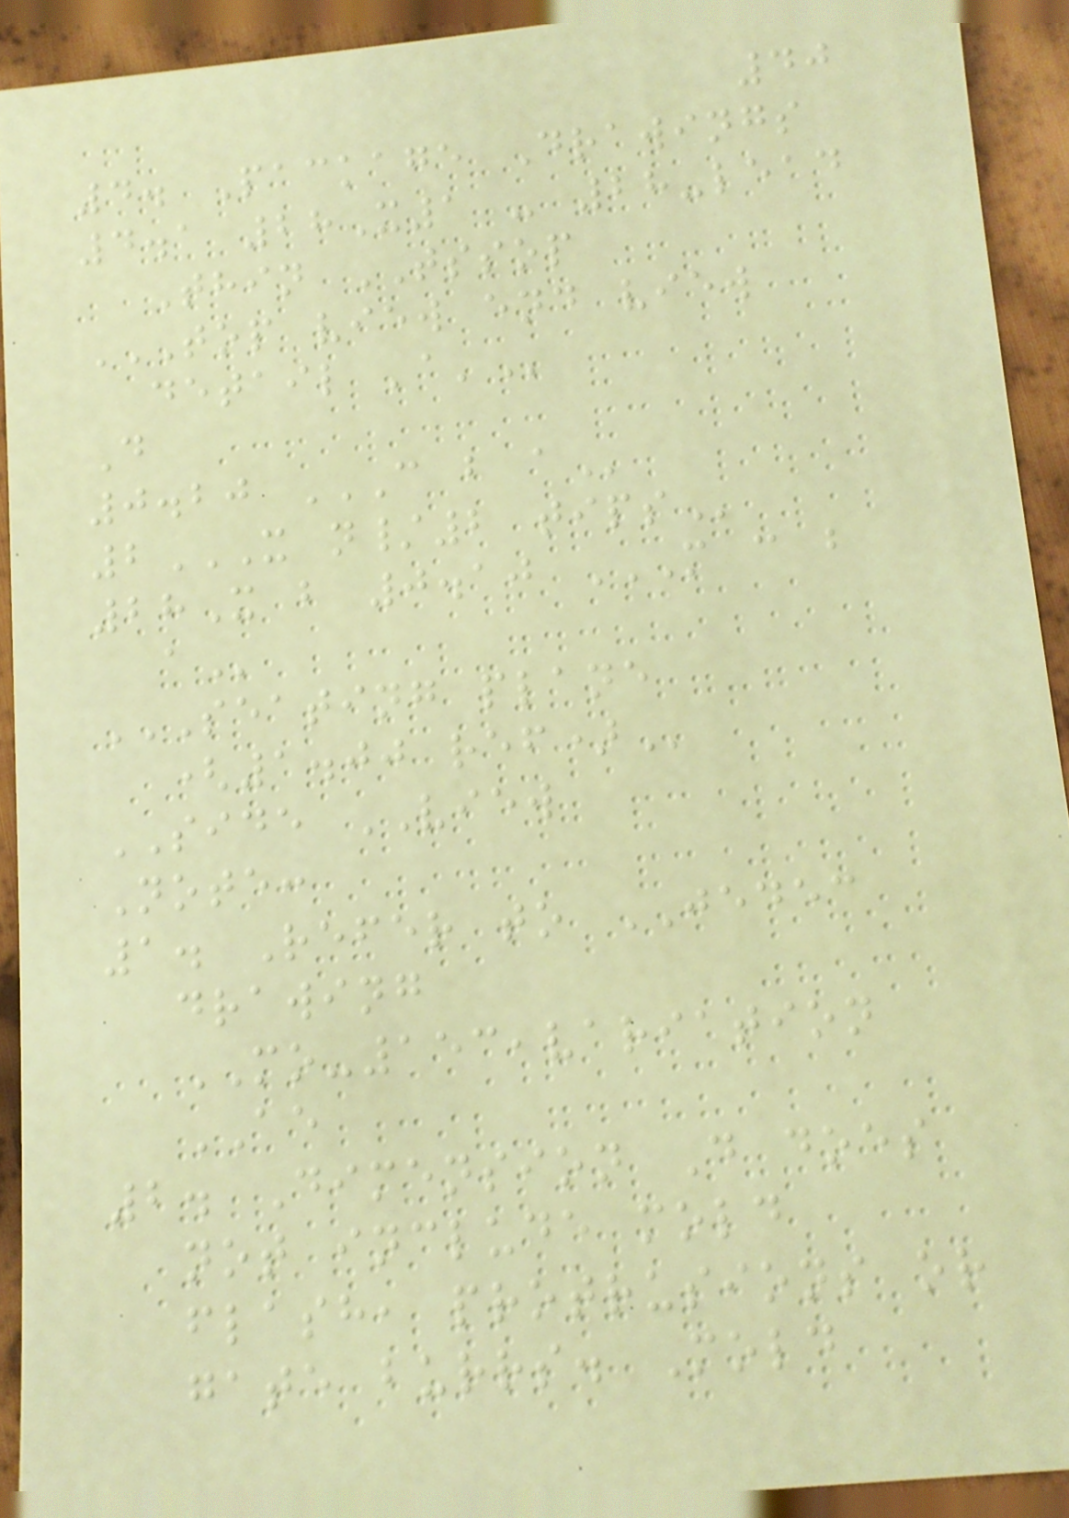40
4. Package Drawings
4.1 28X1 - 28-lead
Thin TSSOP
TOP VIEW END VIEW
DETAIL 'A'
D
0.20 C B A
2X N/2 TIPS
28X b 0.10 M C B
A
SEATING PLANE
(1.00 REF)
SIDE VIEW
Note:
1. Refer to JEDEC
drawing
MO-153,variation
AE
2. Dimension D does
not include mold
flash, protrusions or
gate burrs. Mold
